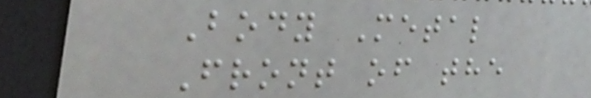Body Metal
Front of the
